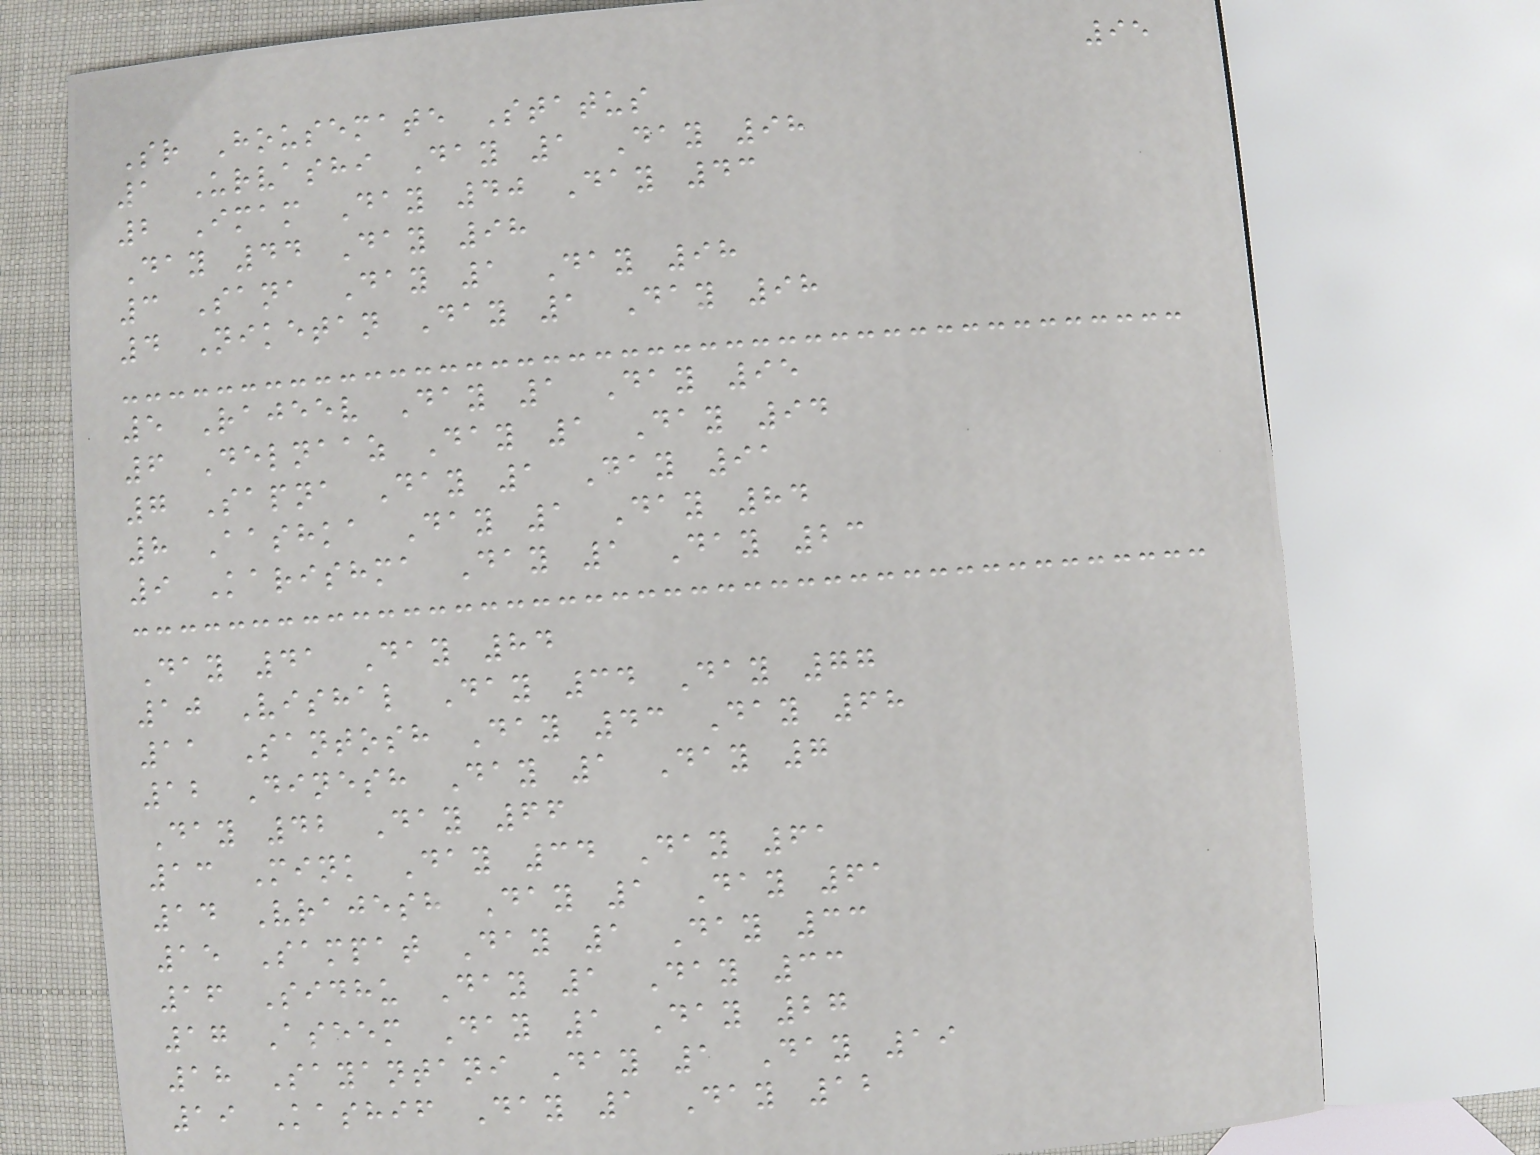95
Sr Housemate Status
1 Urvashi Day 1 Day 98
2 Imam Day 40 Day 43
Day 44 Day 98
3 Sana Day 1 Day 98
4 Niketan Day 1 Day 98
5 Rajeev Day 1 Day 95
6 Delnaaz Day 1 Day 94
7 Sapna Day 1 Day 91
8 Aashka Day 1 Day 84
9 Karishma Day 1 Day 23
Day 41 Day 84
10 Vishal Day 34 Day 77
11 Santosh Day 43 Day 68
12 Dinesh Day 1 Day 7
Day 42 Day 66
13 Mink Day 34 Day 61
14 Vrajesh Day 1 Day 61
15 Sampat Day 1 Day 33
16 Sidhu Day 1 Day 33
17 Aseem Day 1 Day 27
18 Sayantani Day 1 Day 19
19 Kashif Day 1 Day 12
